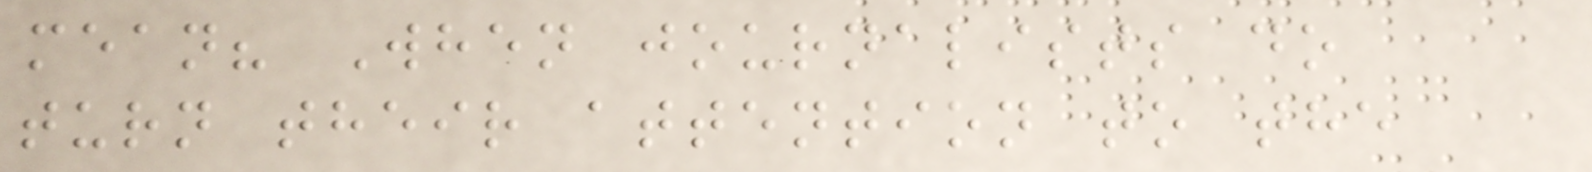mean? When journalists do
turn their attention to the
